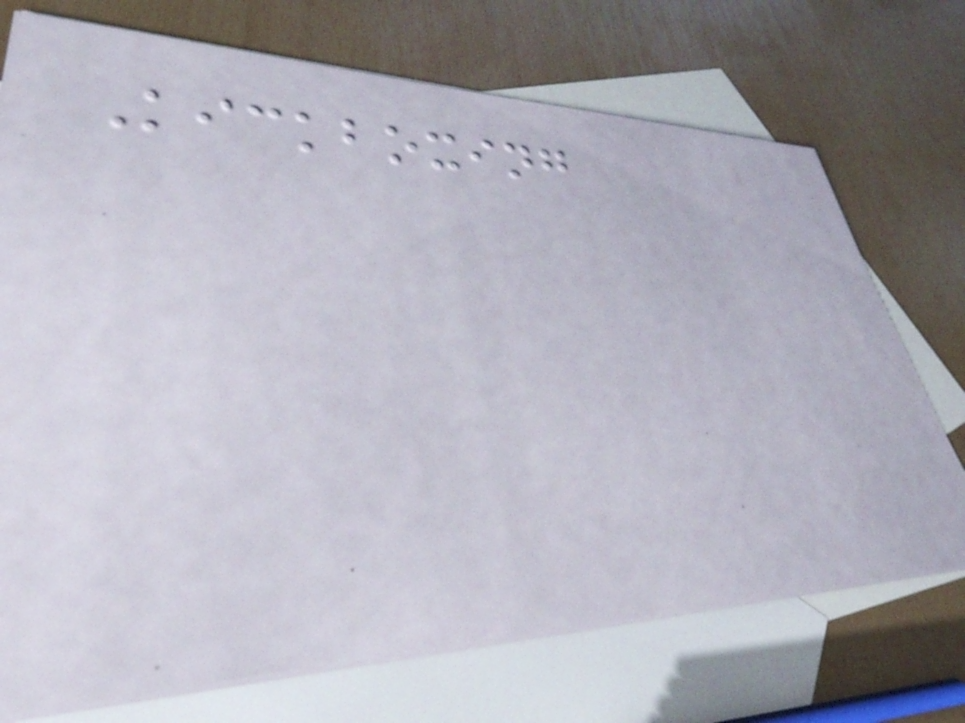Kickboxing
